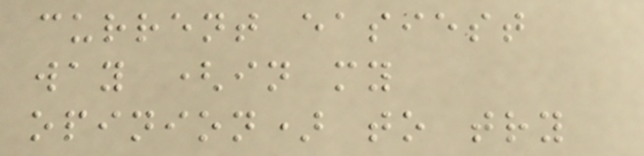current easiest
way (in my
opinion) to try
